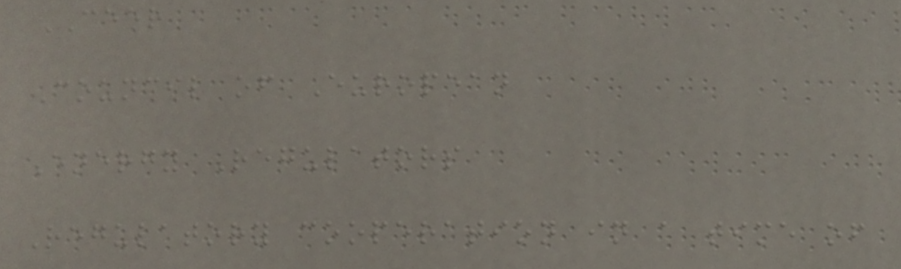CEER
Council of European
Energy Regulators
Regulatory cooperation in a time of
